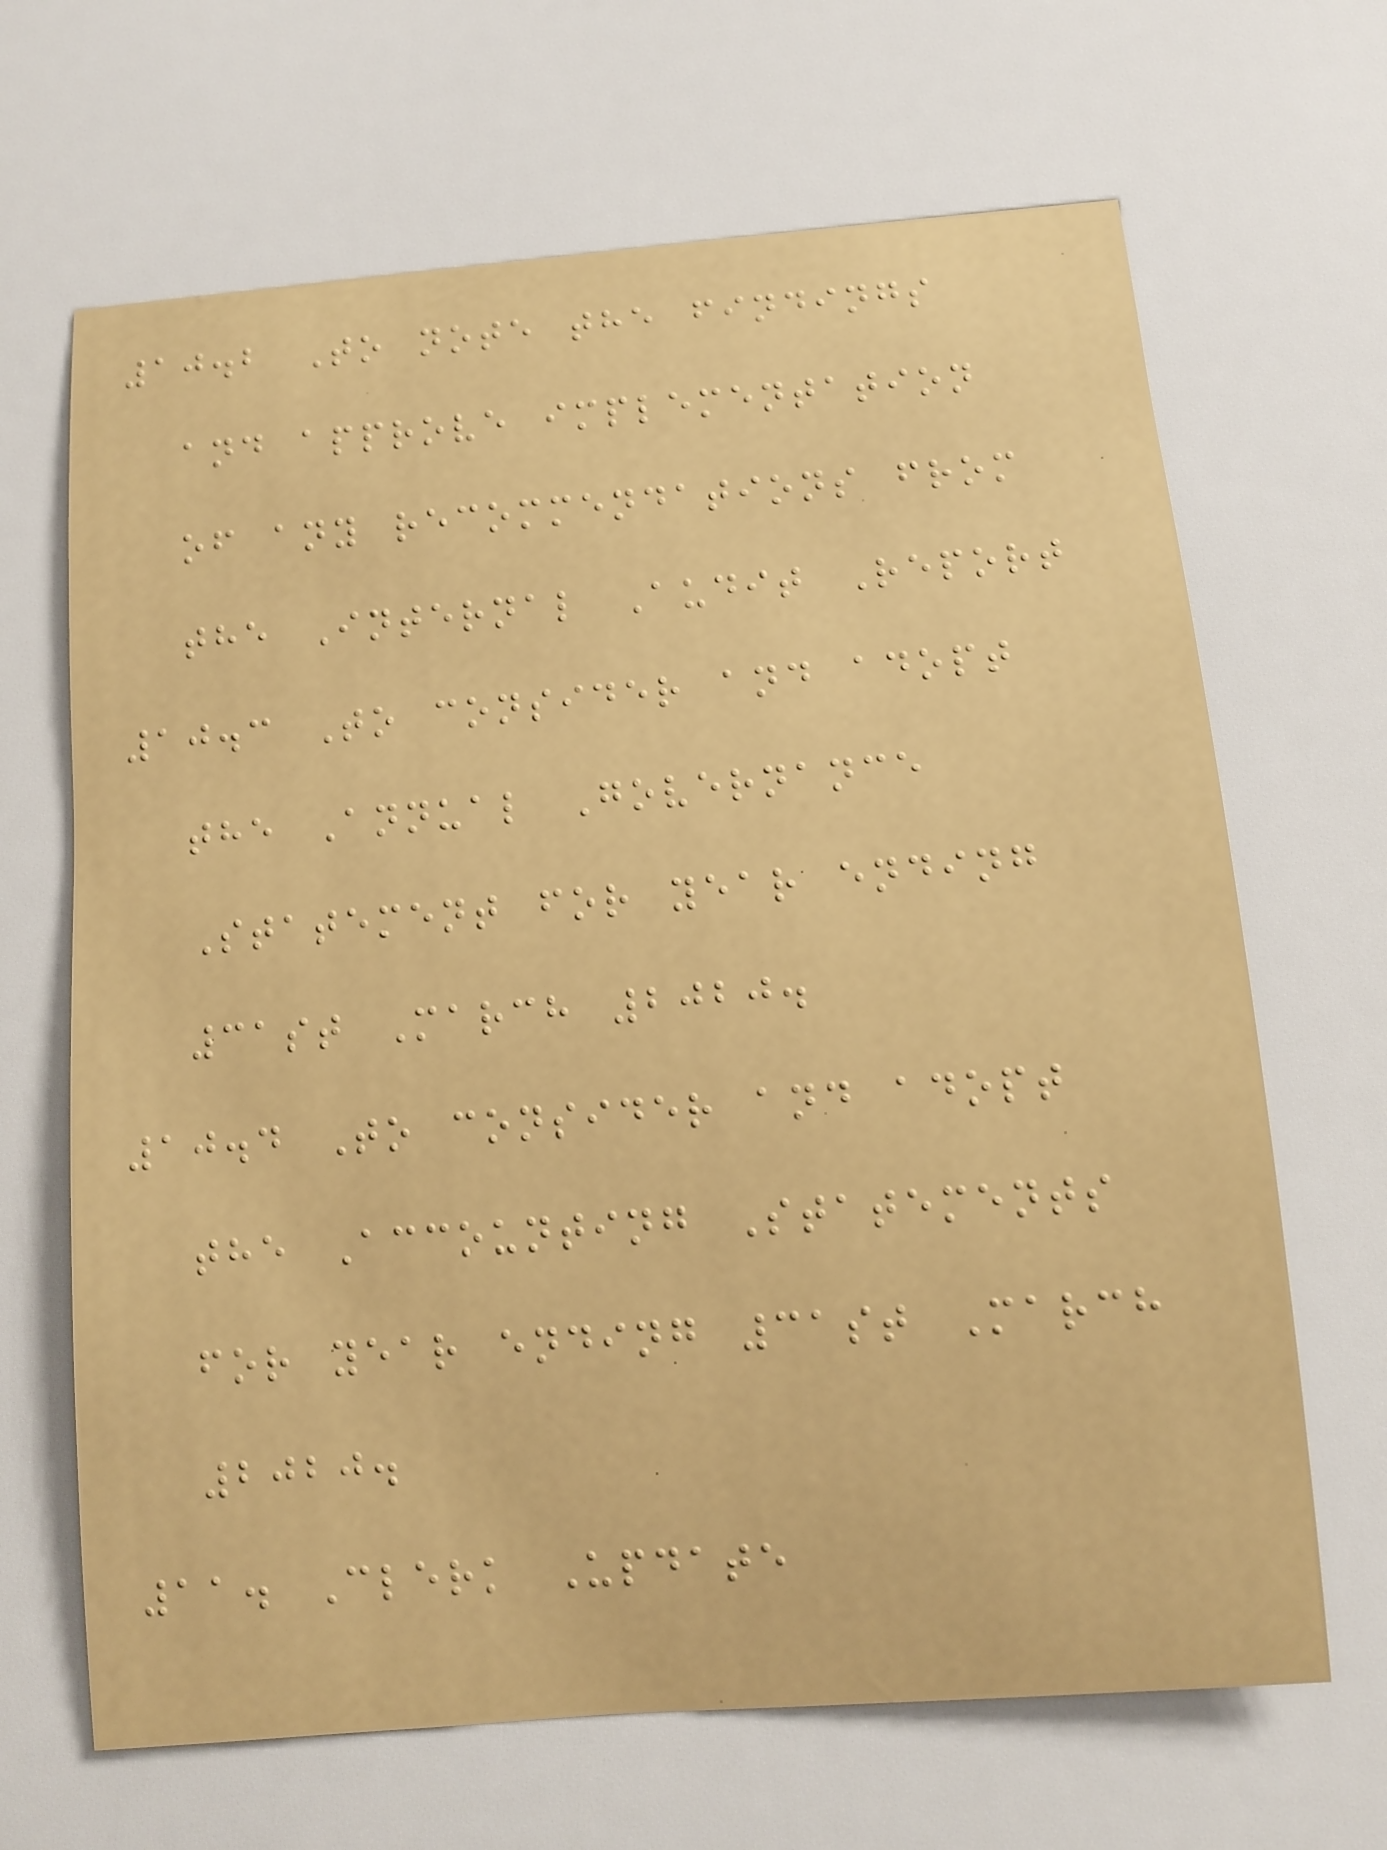10.2 To note the findings
and approve implementation
of any recommendations from
the Internal Audit Report
10.3 To consider and adopt
the Annual Governance
Statement for year ending
31st March 2020.
10.4 To consider and adopt
the Accounting Statements
for year ending 31st March
2020.
11. Clerk Update
